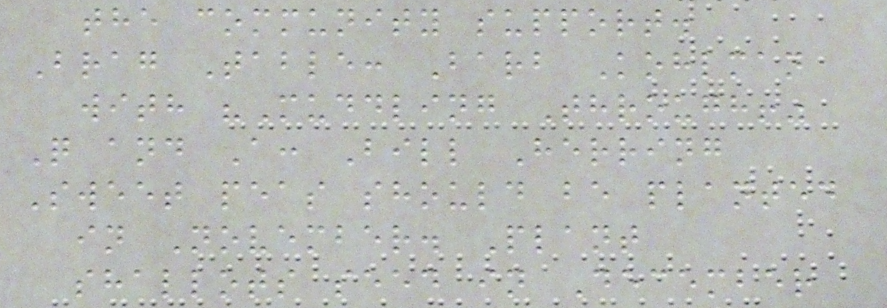the community support.
Brag Table: Barb Kohlman
with "Muddling Through!"
Q and A: Bill Herring
Sweet peas should be planted
in November. Plant
shallots seed in December
